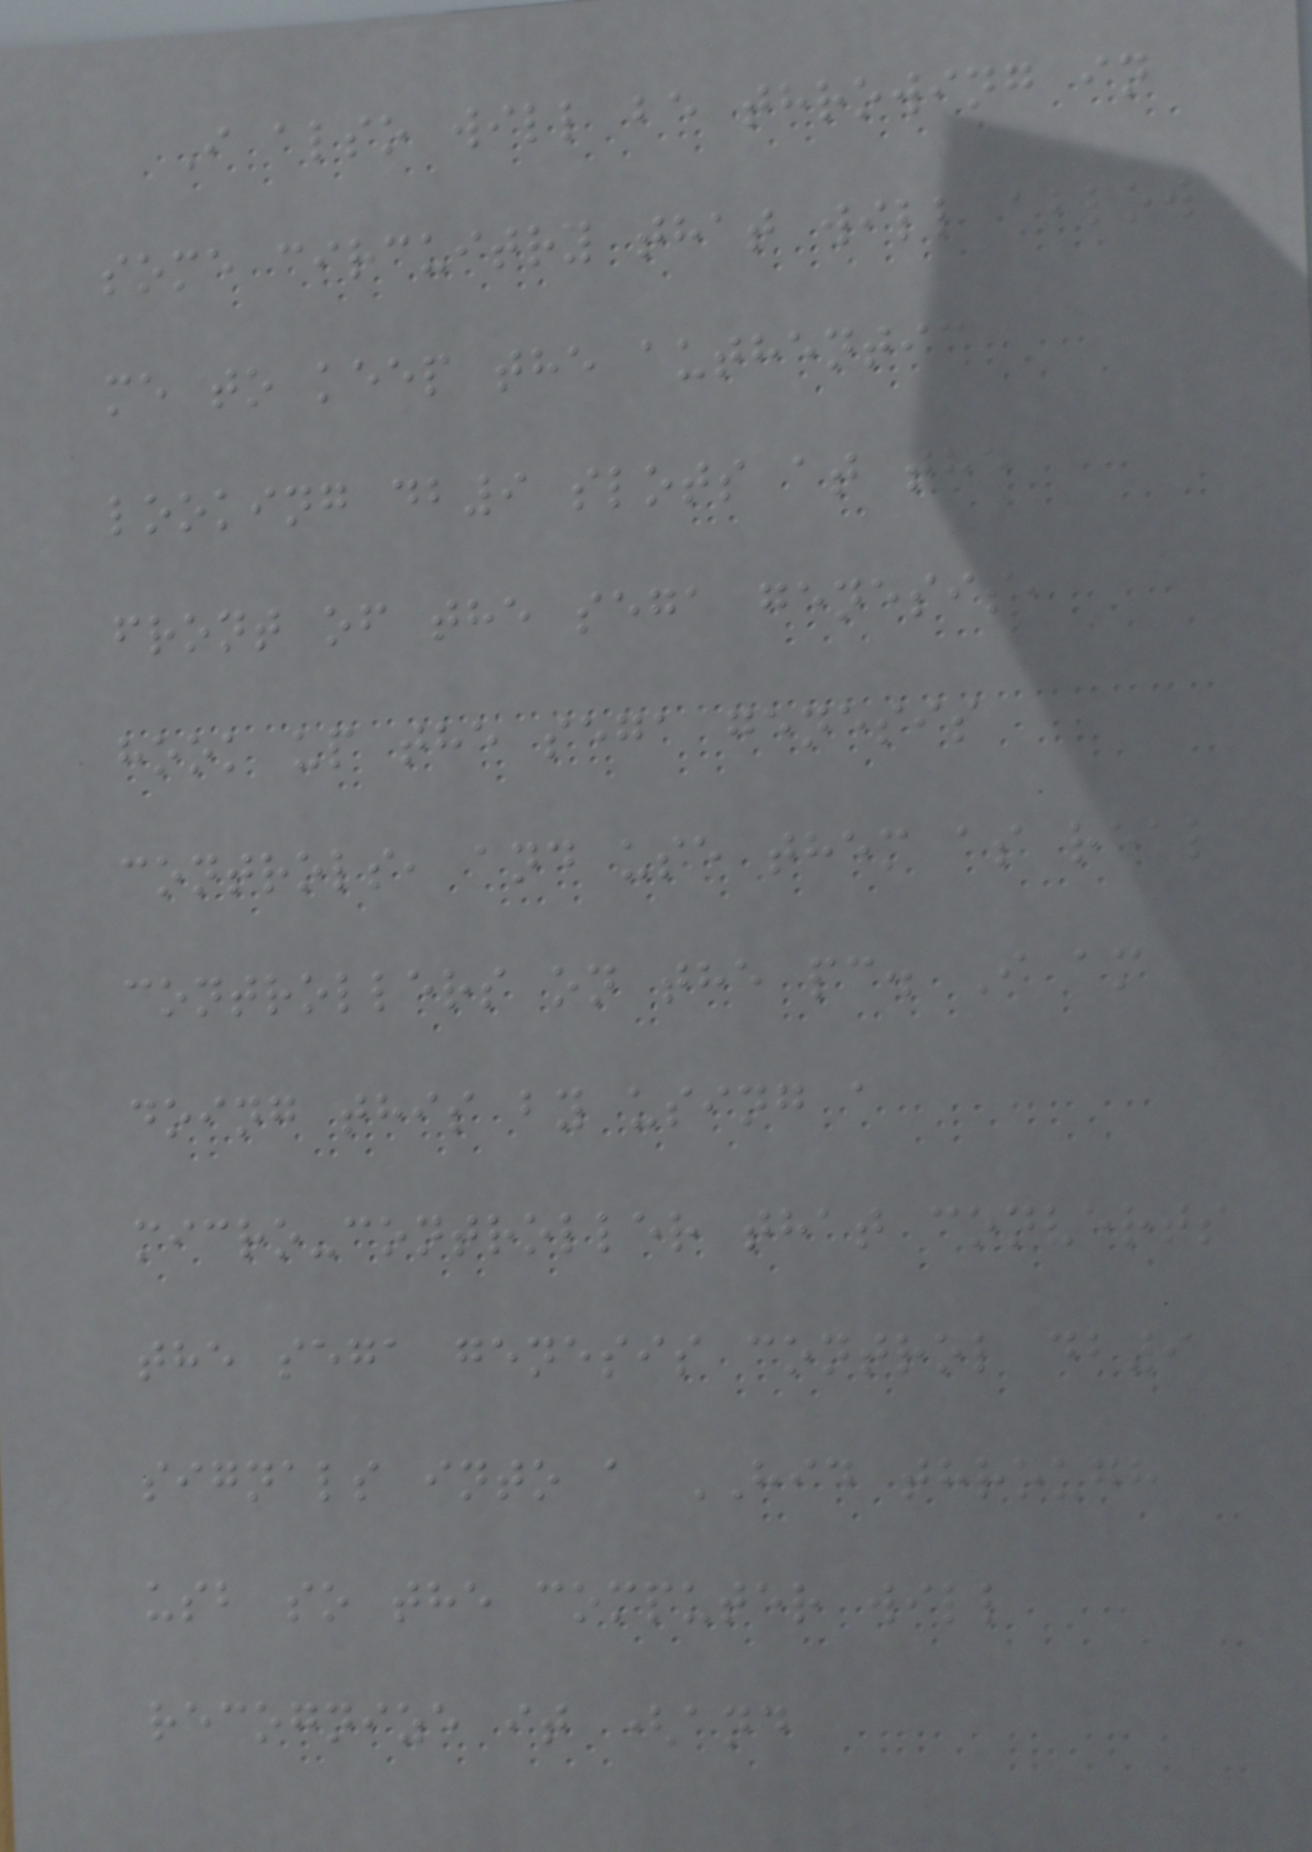I also will be throwing in
some circuitry that will allow
me to keep the authentic
looking db9 slots at the
front of the sega genesis,
hook up the sega genesis
controls, and use them as real
controllers on the pc. I am
doing this by using a
micro-controller that converts
the sega genesis control db9
signals into a HID through
usb so the computer will
recognize it (and
